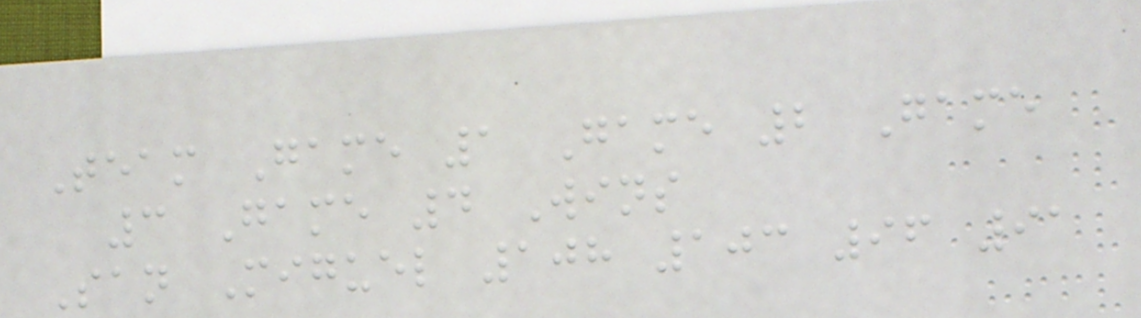Team Game 1 Game 2 Game
3 Game 4 Wins
San Miguel 108 103 96 91
